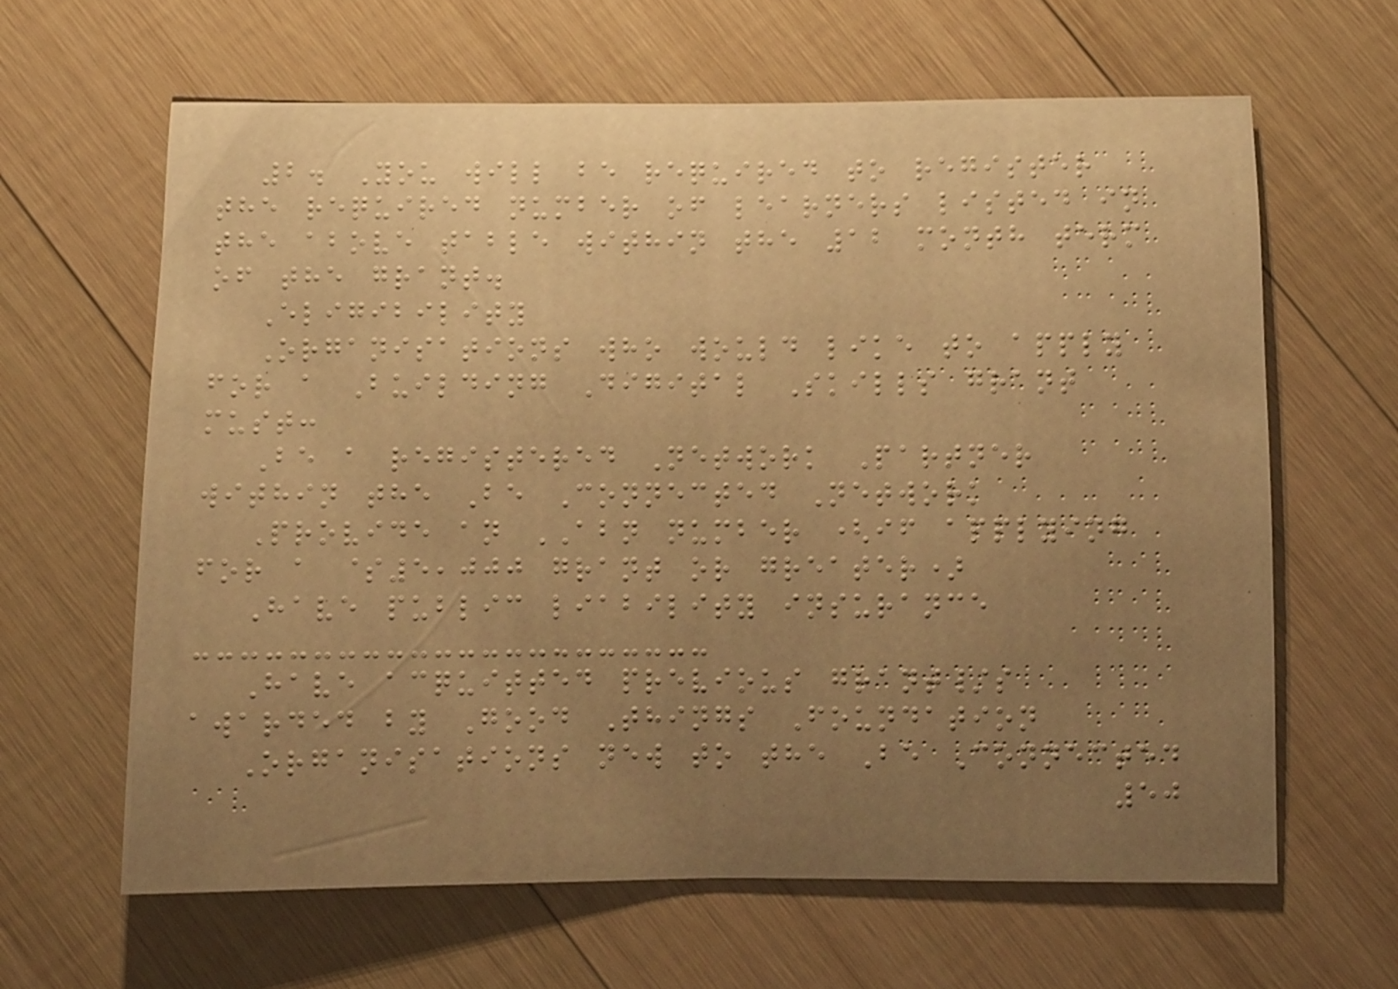2. You will be required to register
the required number of learners listed in
the above table within the 12 month term
of the grant.
Eligibility
Organisations who would like to apply
for a Building Digital Skills grant
must:
Be a registered Network Partner
within the Be Connected Network
Provide an ABN number (if applying
for a $5,000 grant or greater)
Have public liability insurance
Have acquitted previous grant/s
awarded by Good Things Foundation
Organisations new to the Be Connected
50
